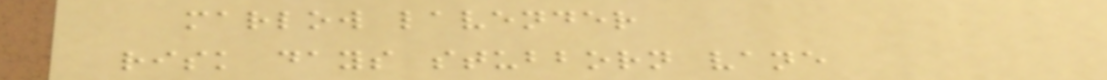marlow lavender
risk days stubborn vane
